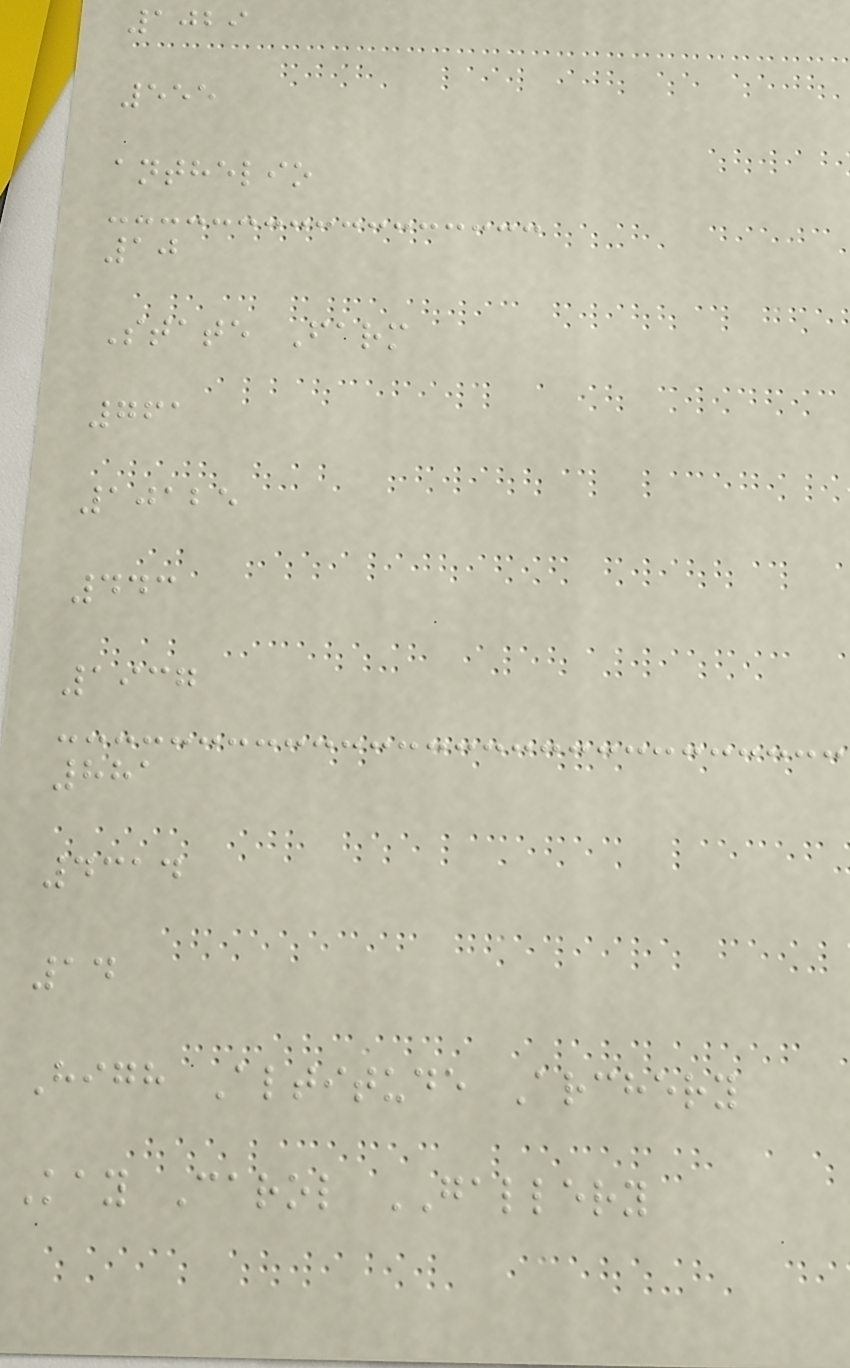1029
555
anthelio
10
State Farm
761
10125
443
1937
881
4314
14
High Altitude Archery
Kay Carol GALLERY
